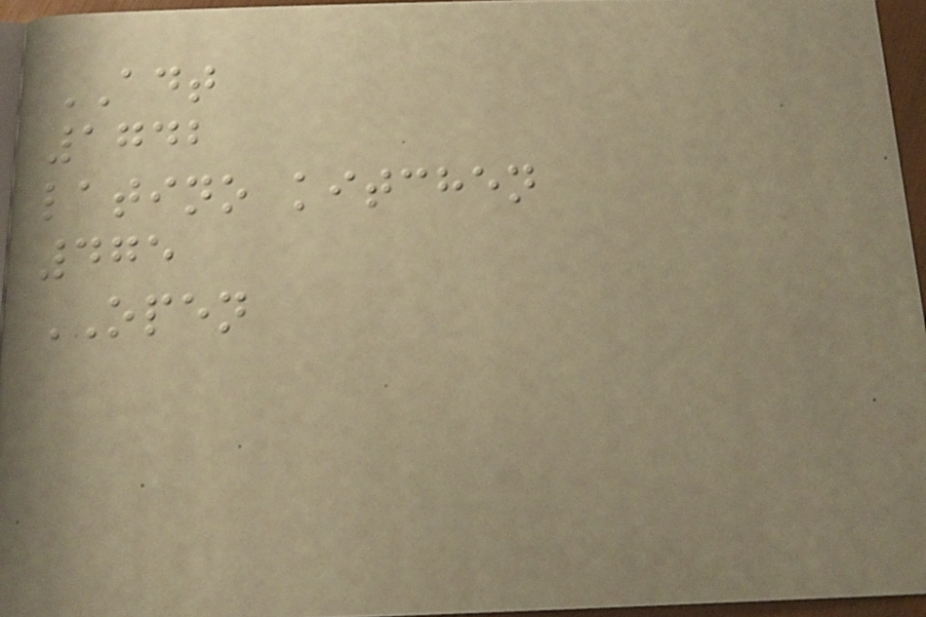ADT
1742
latino kitchen
475
OPEN
